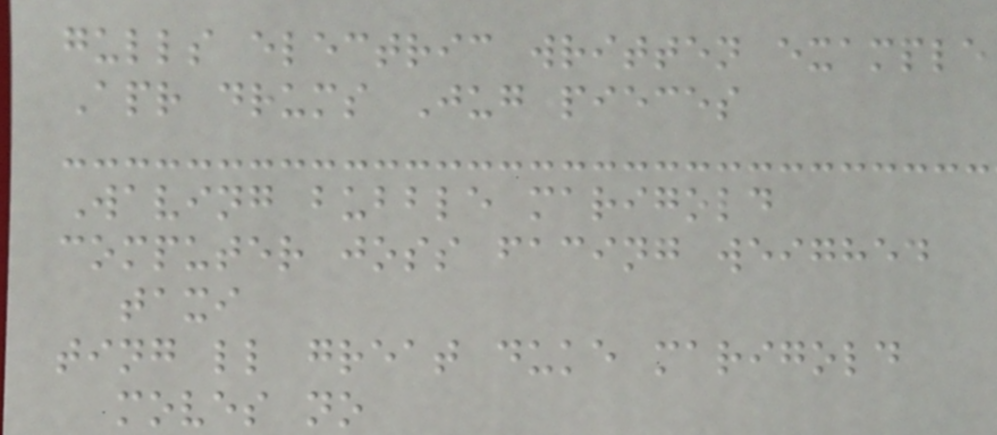gulls electric written example
Apr drums Jug pieces
Waving bubble marigold
computer joss facing weighed
taxi
ting ll great duke marigold
moves no
